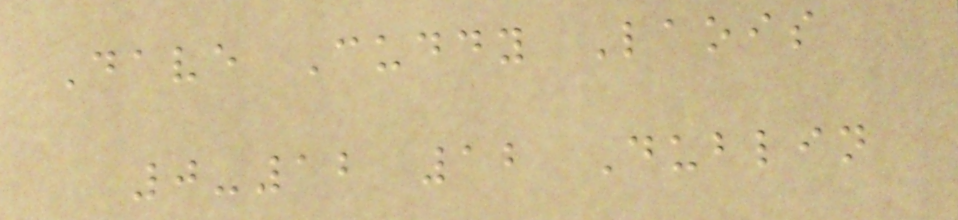Dave Cuddy Laois
0-12 12 Dublin
